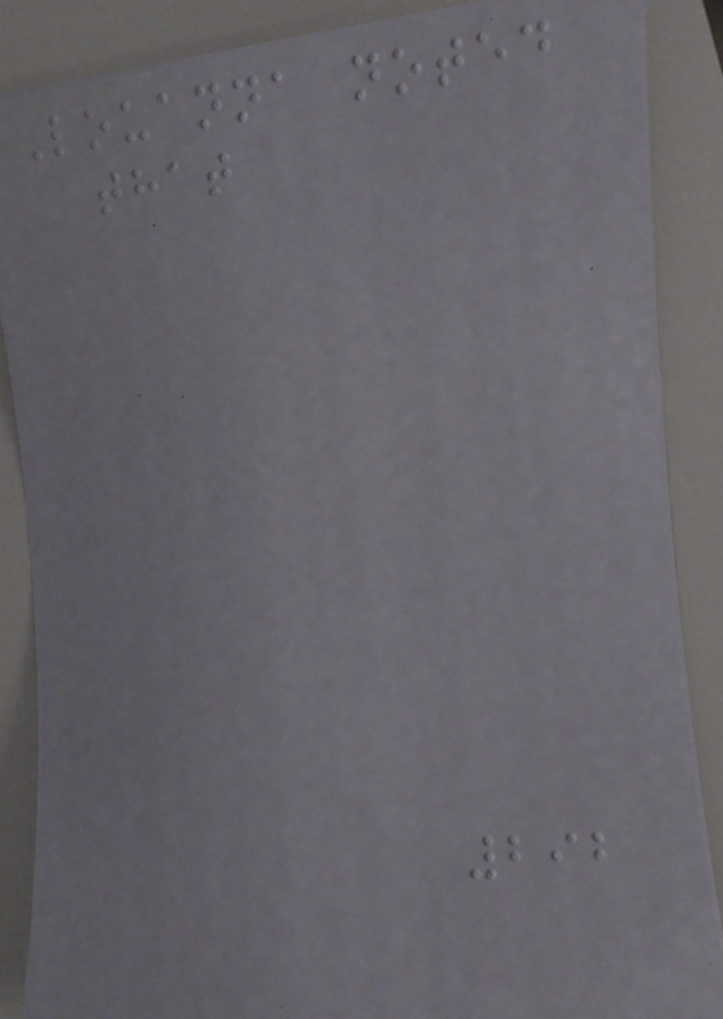Louanna noted
that
292
